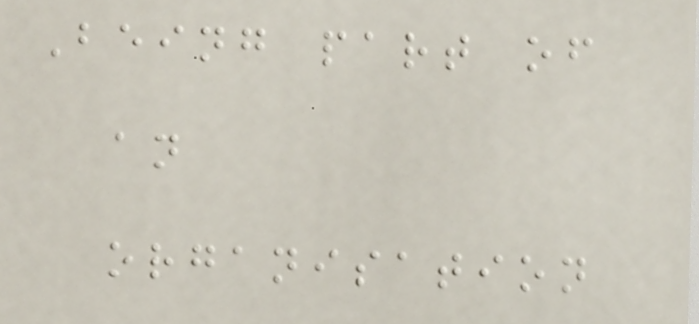Being part of
an
organisation
